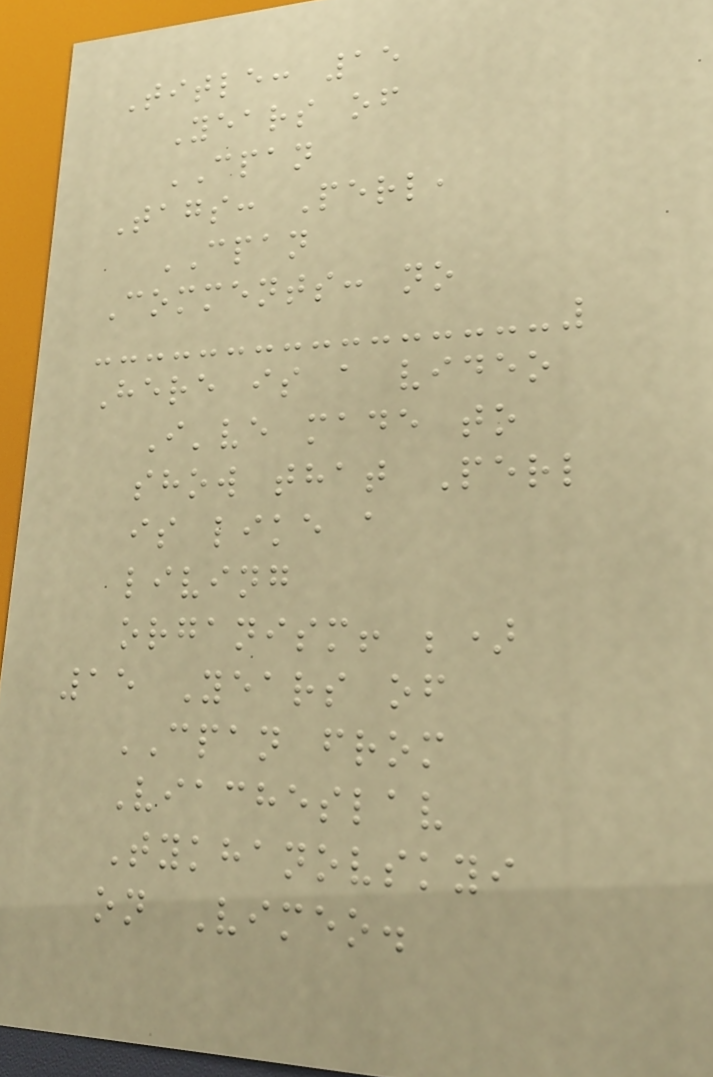Title: 15
Years of
CPAN
Tags: Perl,
CPAN
Comments: no
Here is a video
I've made to
show that Perl
is like a
living
organism! ;)
15 Years of
CPAN from
Viacheslav
Tykhanovskyi
on Vimeo.
